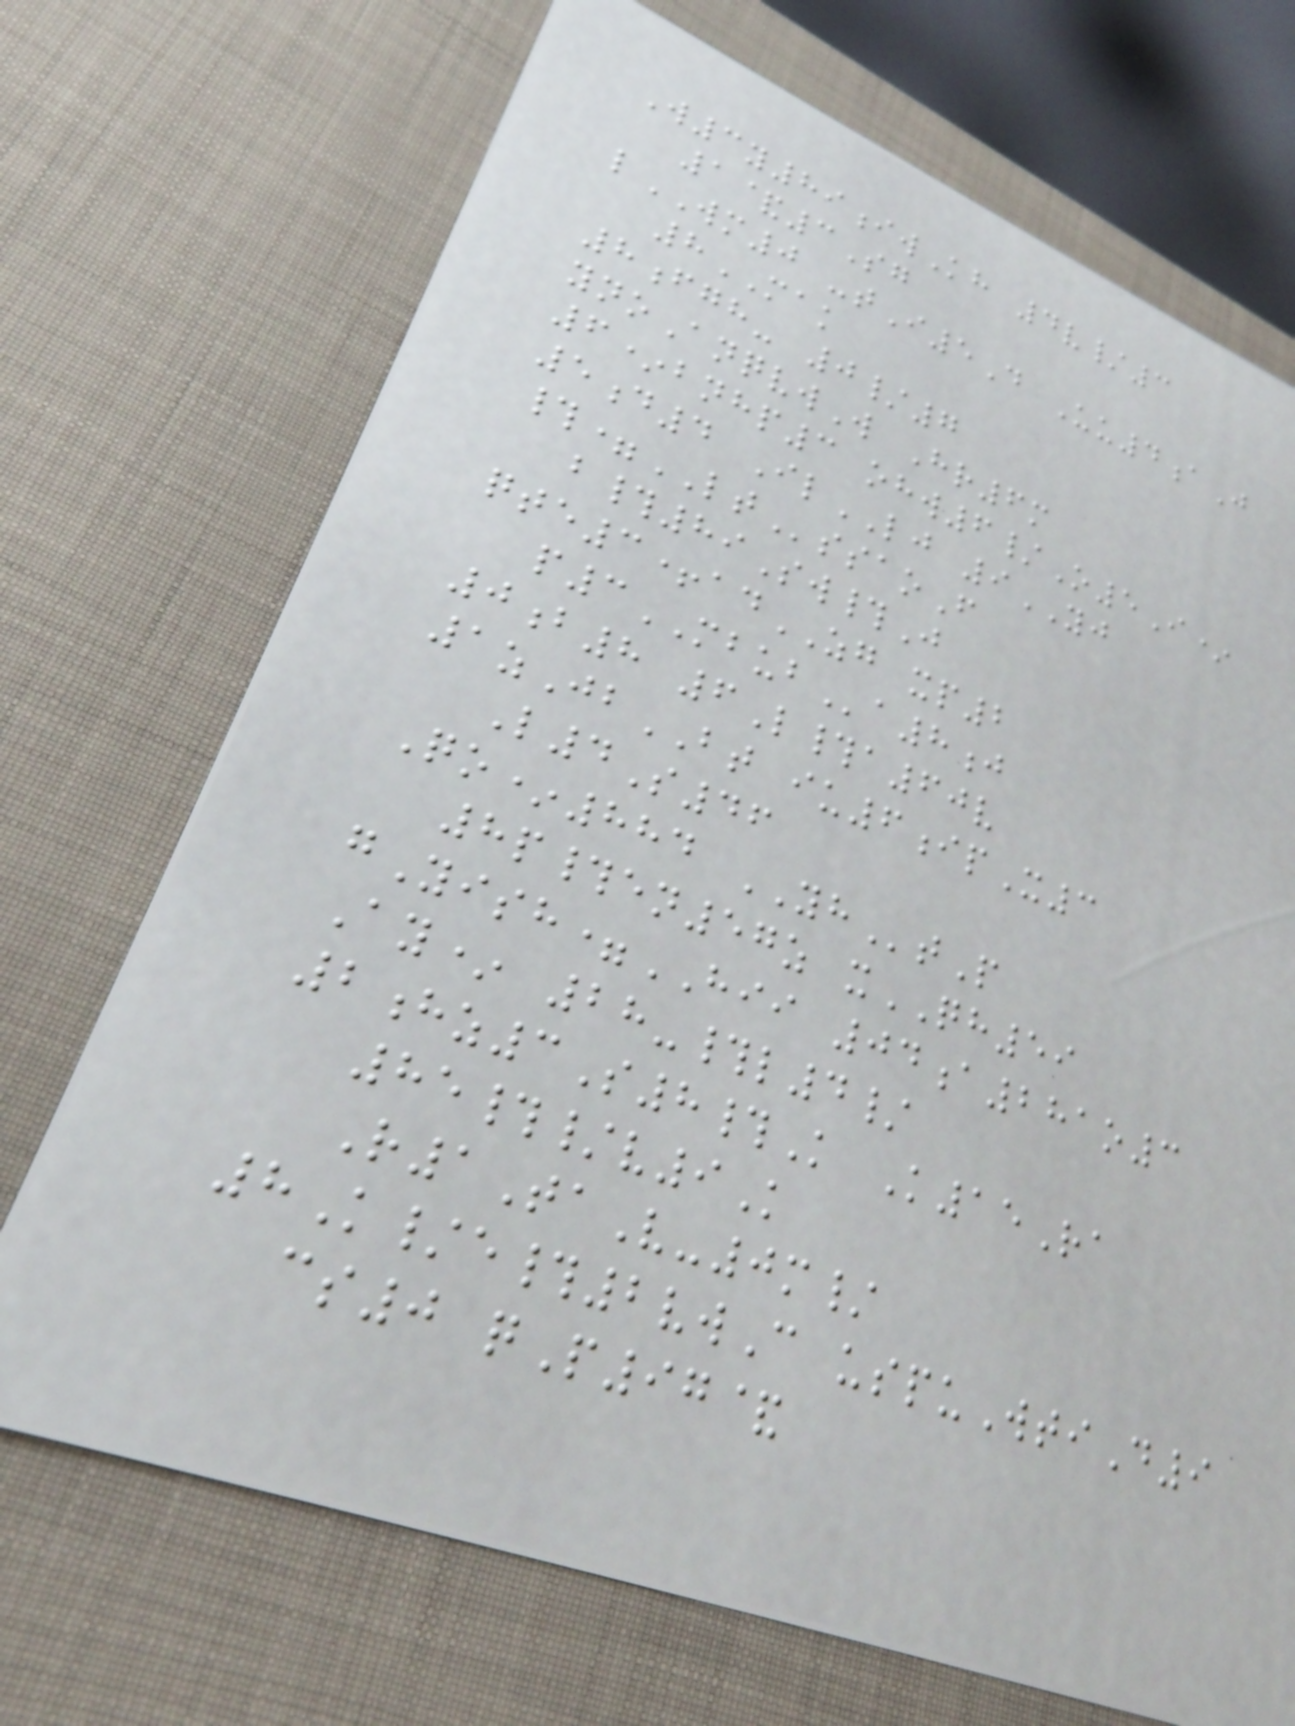W3y89iwKh 4v/3
1&3Sg
lWM0 -tI5D Uu4aJ
8MAK
8fgh- 0/7
ynoAnqvwW Hr6m
6*bnhp3 ohw6/O5I*
5d4 IlLJ 9YJ
#=LTssaoF
b#89Sw#J
qte3+adZG xp2
p3MBUBa8j
0b8 6L#a60v
1zJbBT iu6ipX3
L4S46
Qo*884 YHtP
8p#en57z xQH59
gYish=HII 04a281o3
Ay* 28-#l4/
2hz3S8#K K15Ra
85#/v9K
R1TaV-0m/
8K/e#2vwC uspuWtiD9
cs0 qP97&
